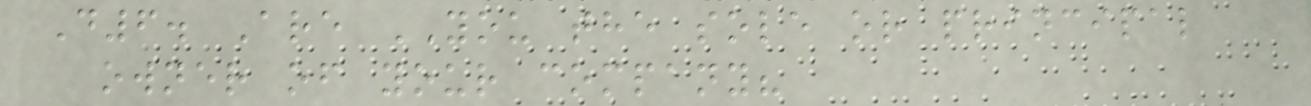D6. Are YOU the sole or principal
owner of your company?
